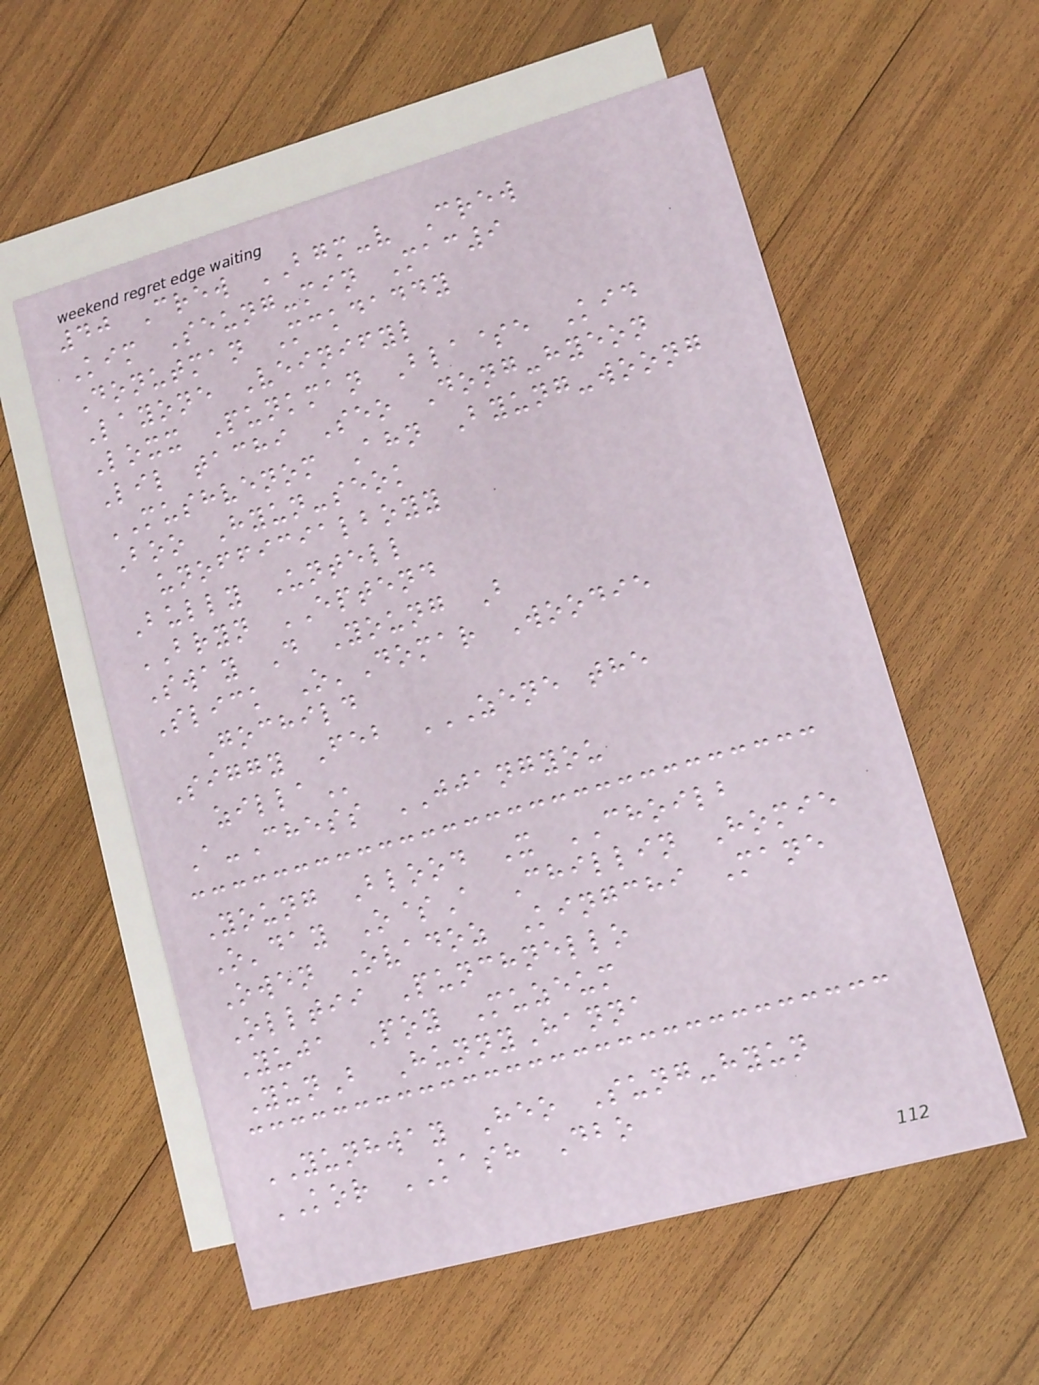40 Crew BGM-v Crew
Kim Seung-min Mac9
Donutman Mckdaddy
Layone Veinifyl
Loxx Punkman Bla$e Kid
Lil tachi Seo Dong-hyeon
MUSHVENOM Ahn Byung-woong
Boo Hyun-seok
unofficialboyy
Bully Untell
BRYN EPTEND
Sway D Young B
Slick O'Domar Woodie
Gochild
Siggy Feb ZENE THE
ZILLA
A-Chess JJANGYOU
Young Blood X CHOILB
O'day O$A Chillin Homie
Owen Ovadoz Kingchi Mane
Olltii Punchnello
Yuja Poy Muzeum
YunB HunnyHanna
YUNHWAY Heo Sung-hyun
KOR KASH Dbo
